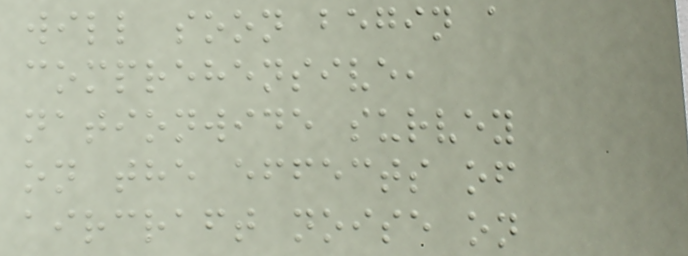will soon begin a
comprehensive,
nationwide survey
on the effects of
aircraft noise on
